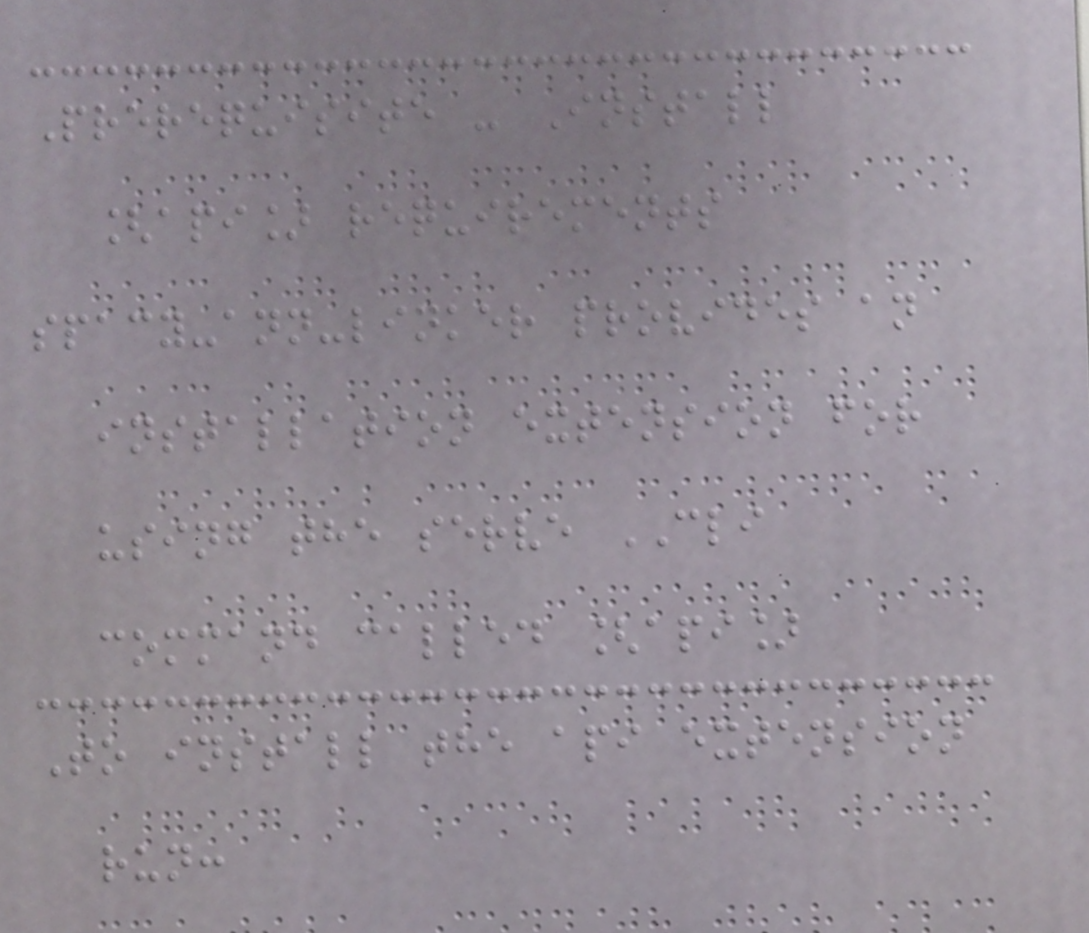Prerequisite - Install
[api] requirements
spacy-ann-linker provides an
installation extension for
using the serve CLI
command called [api]
To install the api extension
run:
